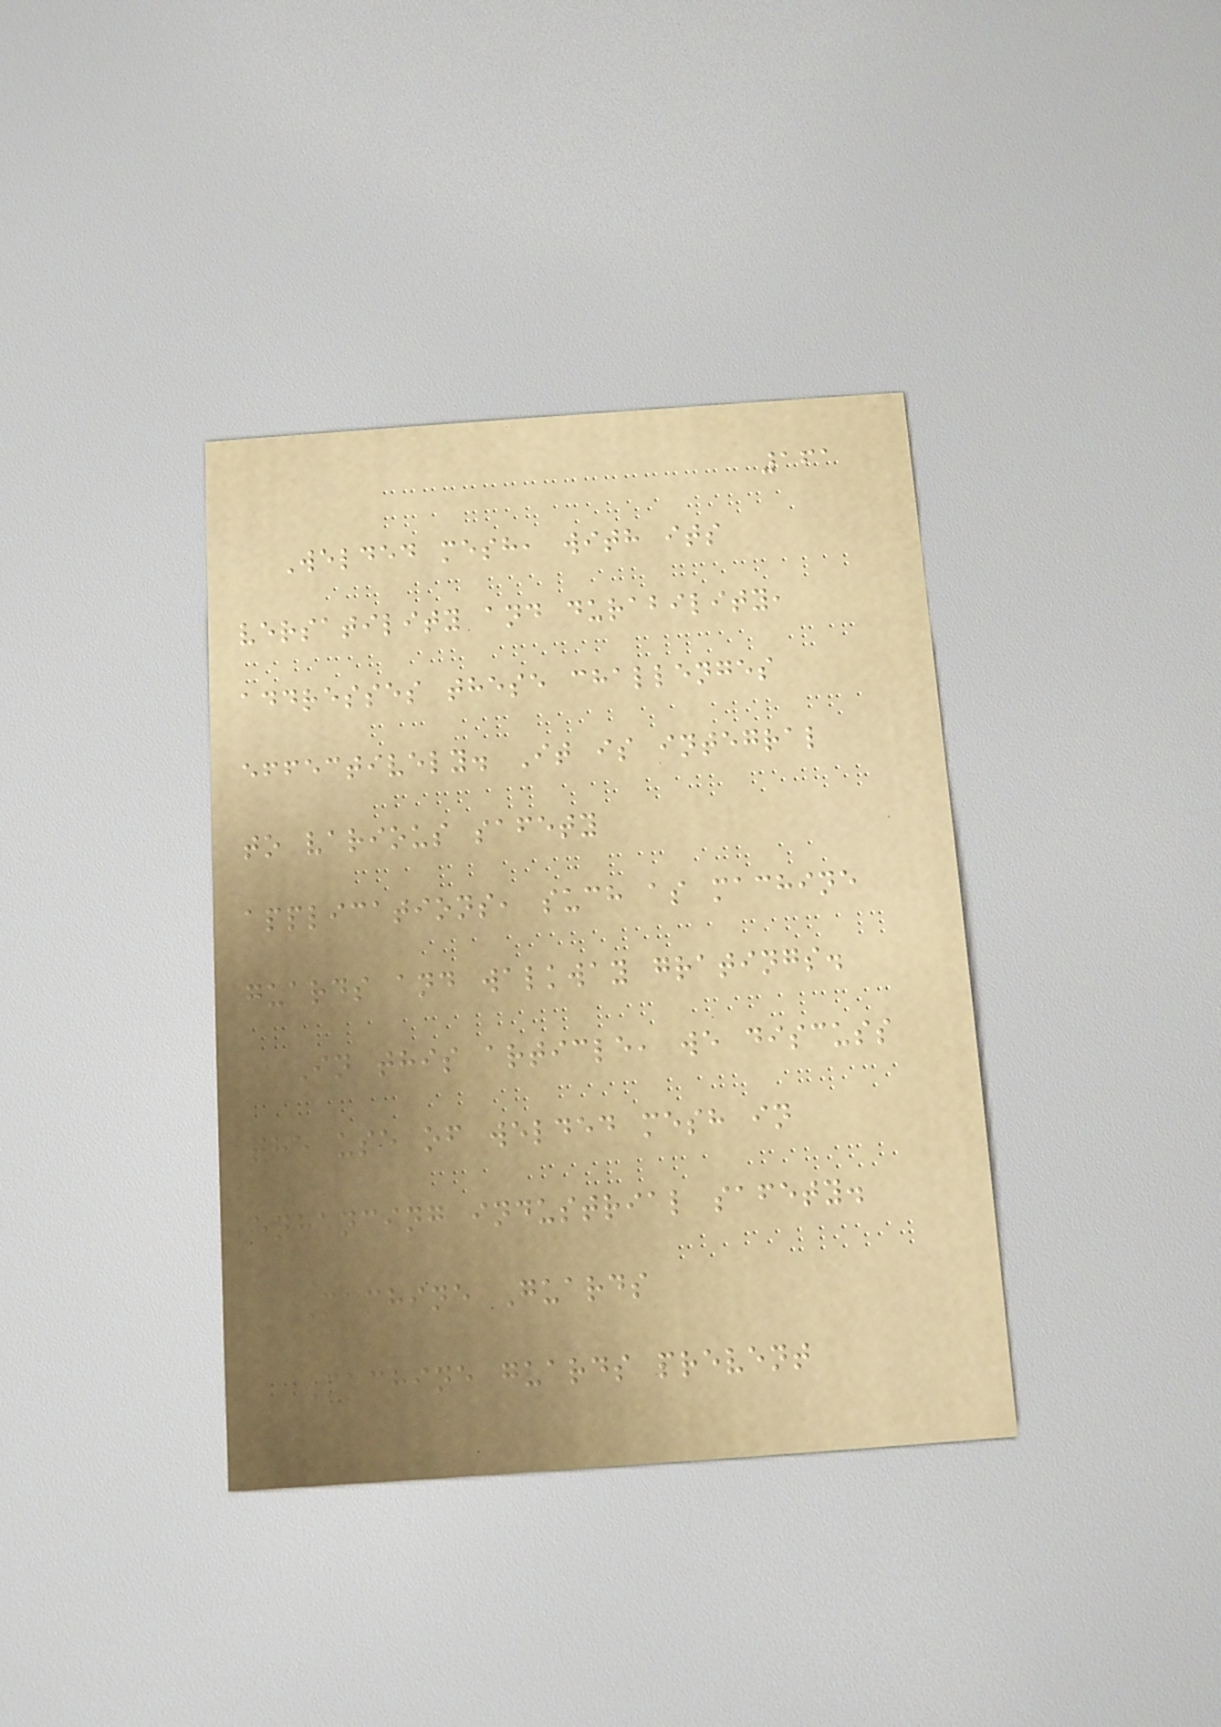161
Welded mesh, with its
versatility and durability,
addresses these challenges
effectively. It is integral
to various safety
applications, such as machine
guards and walkway gratings.
In this article, we discuss
the use of welded mesh in
enhancing industrial safety.
Machine Guards
Machine guards prevent
